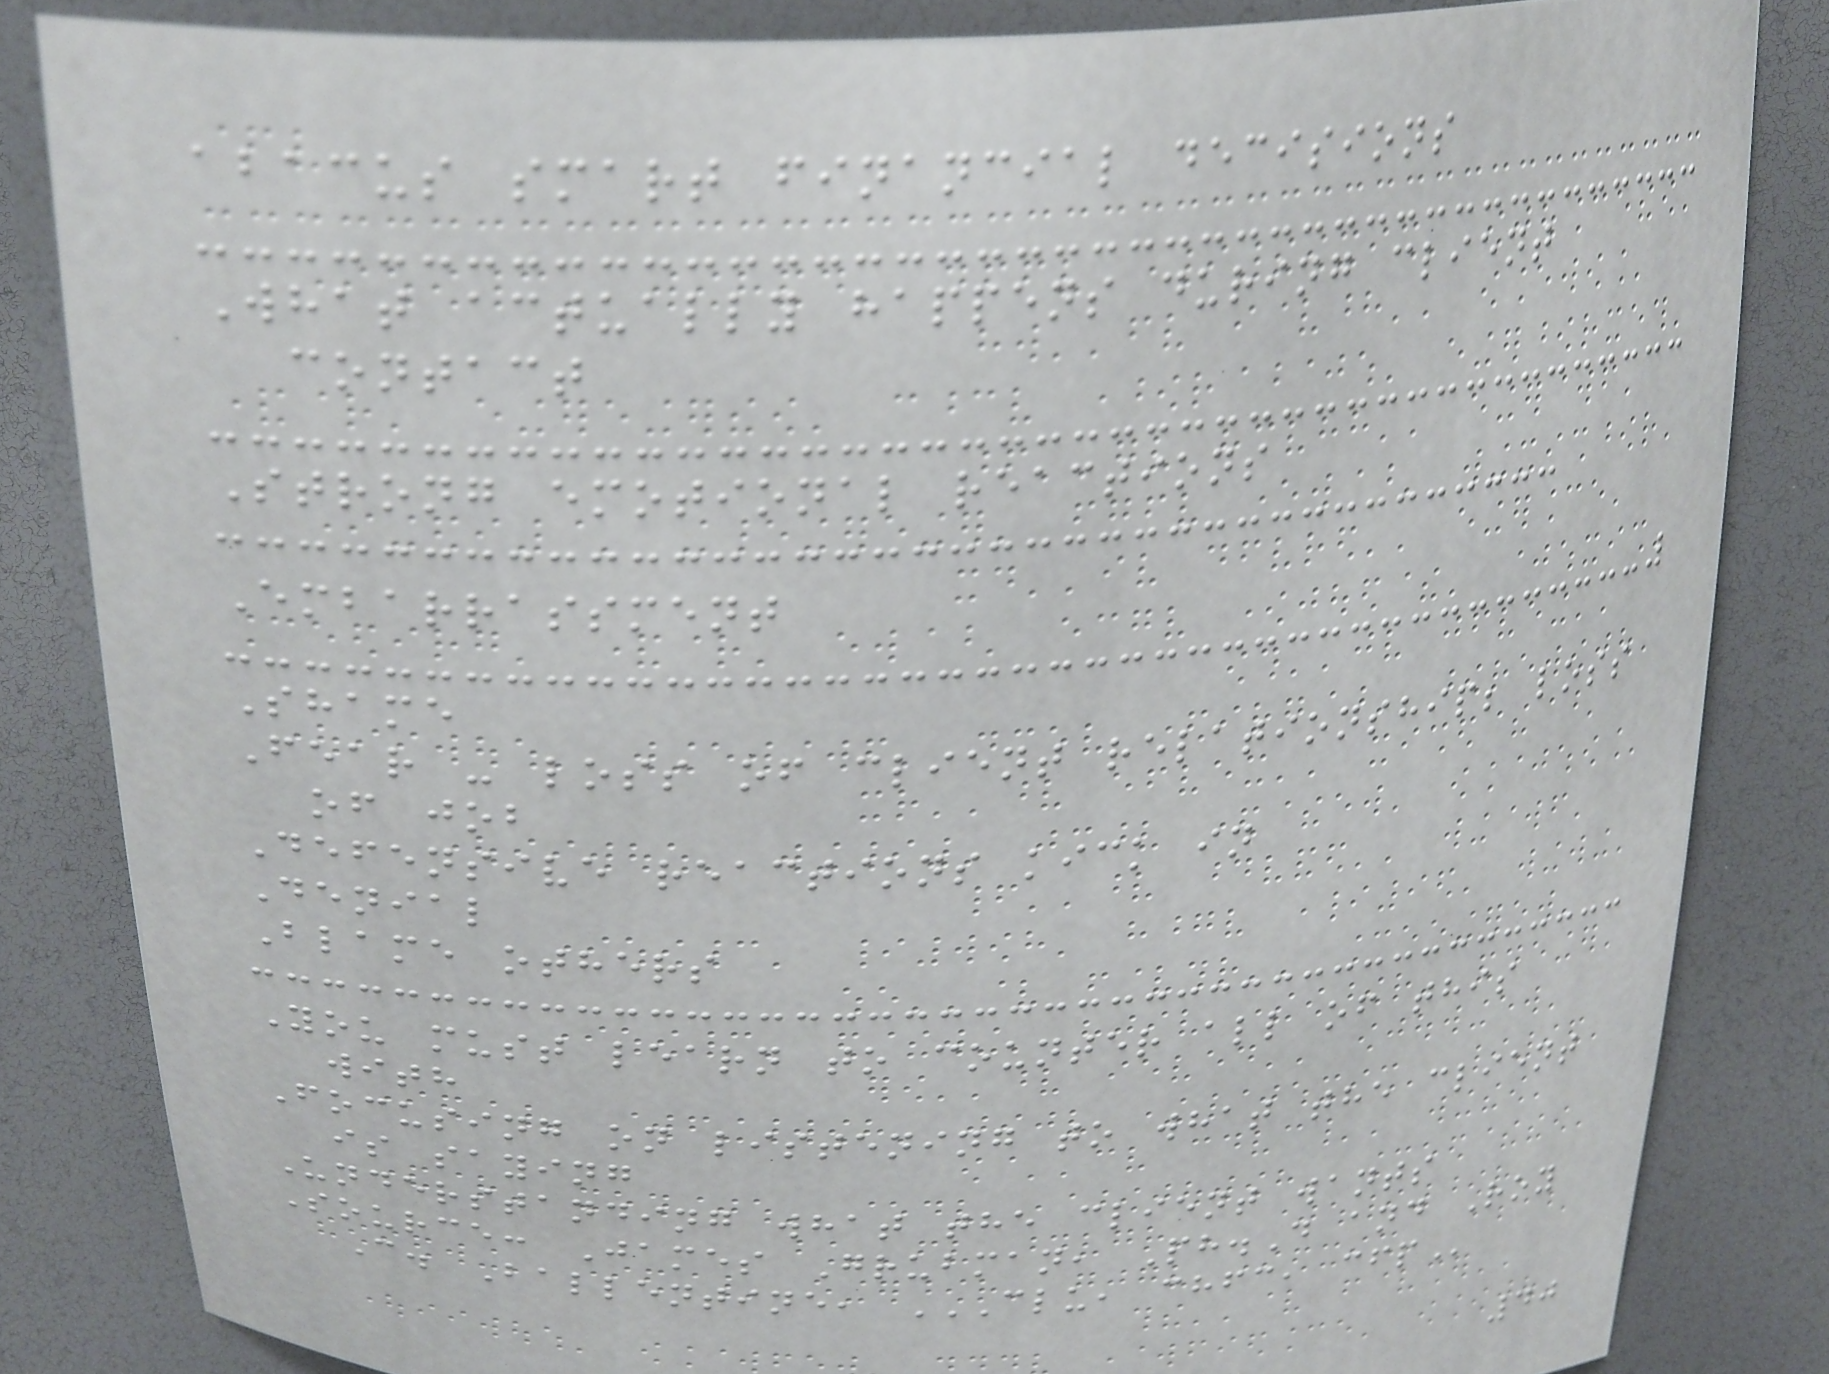abacus smart financial decisions
What actually happens during client
contact
Strong emotional reactions
Embarrassment
Shame
Fear - loss of client relationship; loss
of job
Defensive reactions kick in
Denial
Blame others
You must learn to counter all of this
with
Focusing on listening to what the client
is saying
Understanding what the client wants
Source: James Grubman, Ph.D and Roy
C. Ballentine, CLU, CHFC, CFP
40
